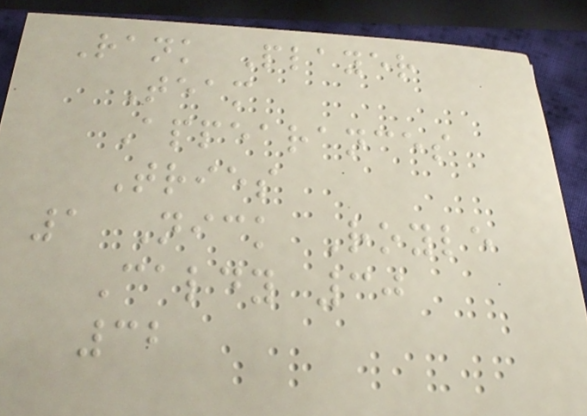Rank Player
Team
Appearances
Tries
1 Nick Royle
Caldy 30
32
